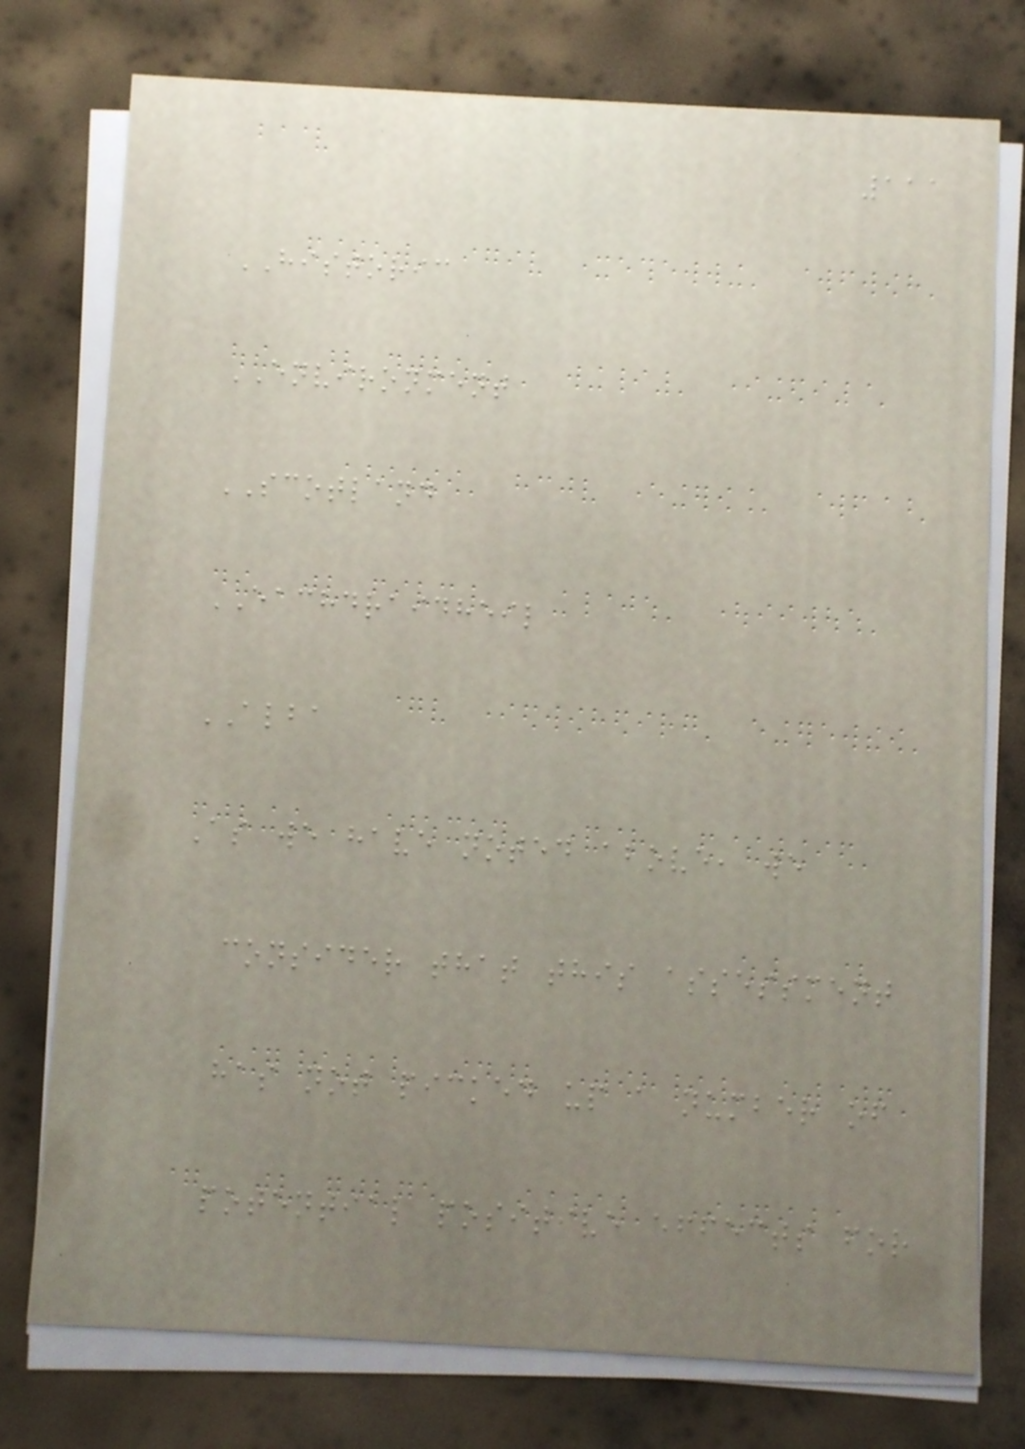111
HISTORIC
ENVIRONMENT
SCOTLAND
EACHDRAIDHEIL
ALBA
As we have noted above, we
consider that this assessment
has not picked up a number of
potential positive effects for
